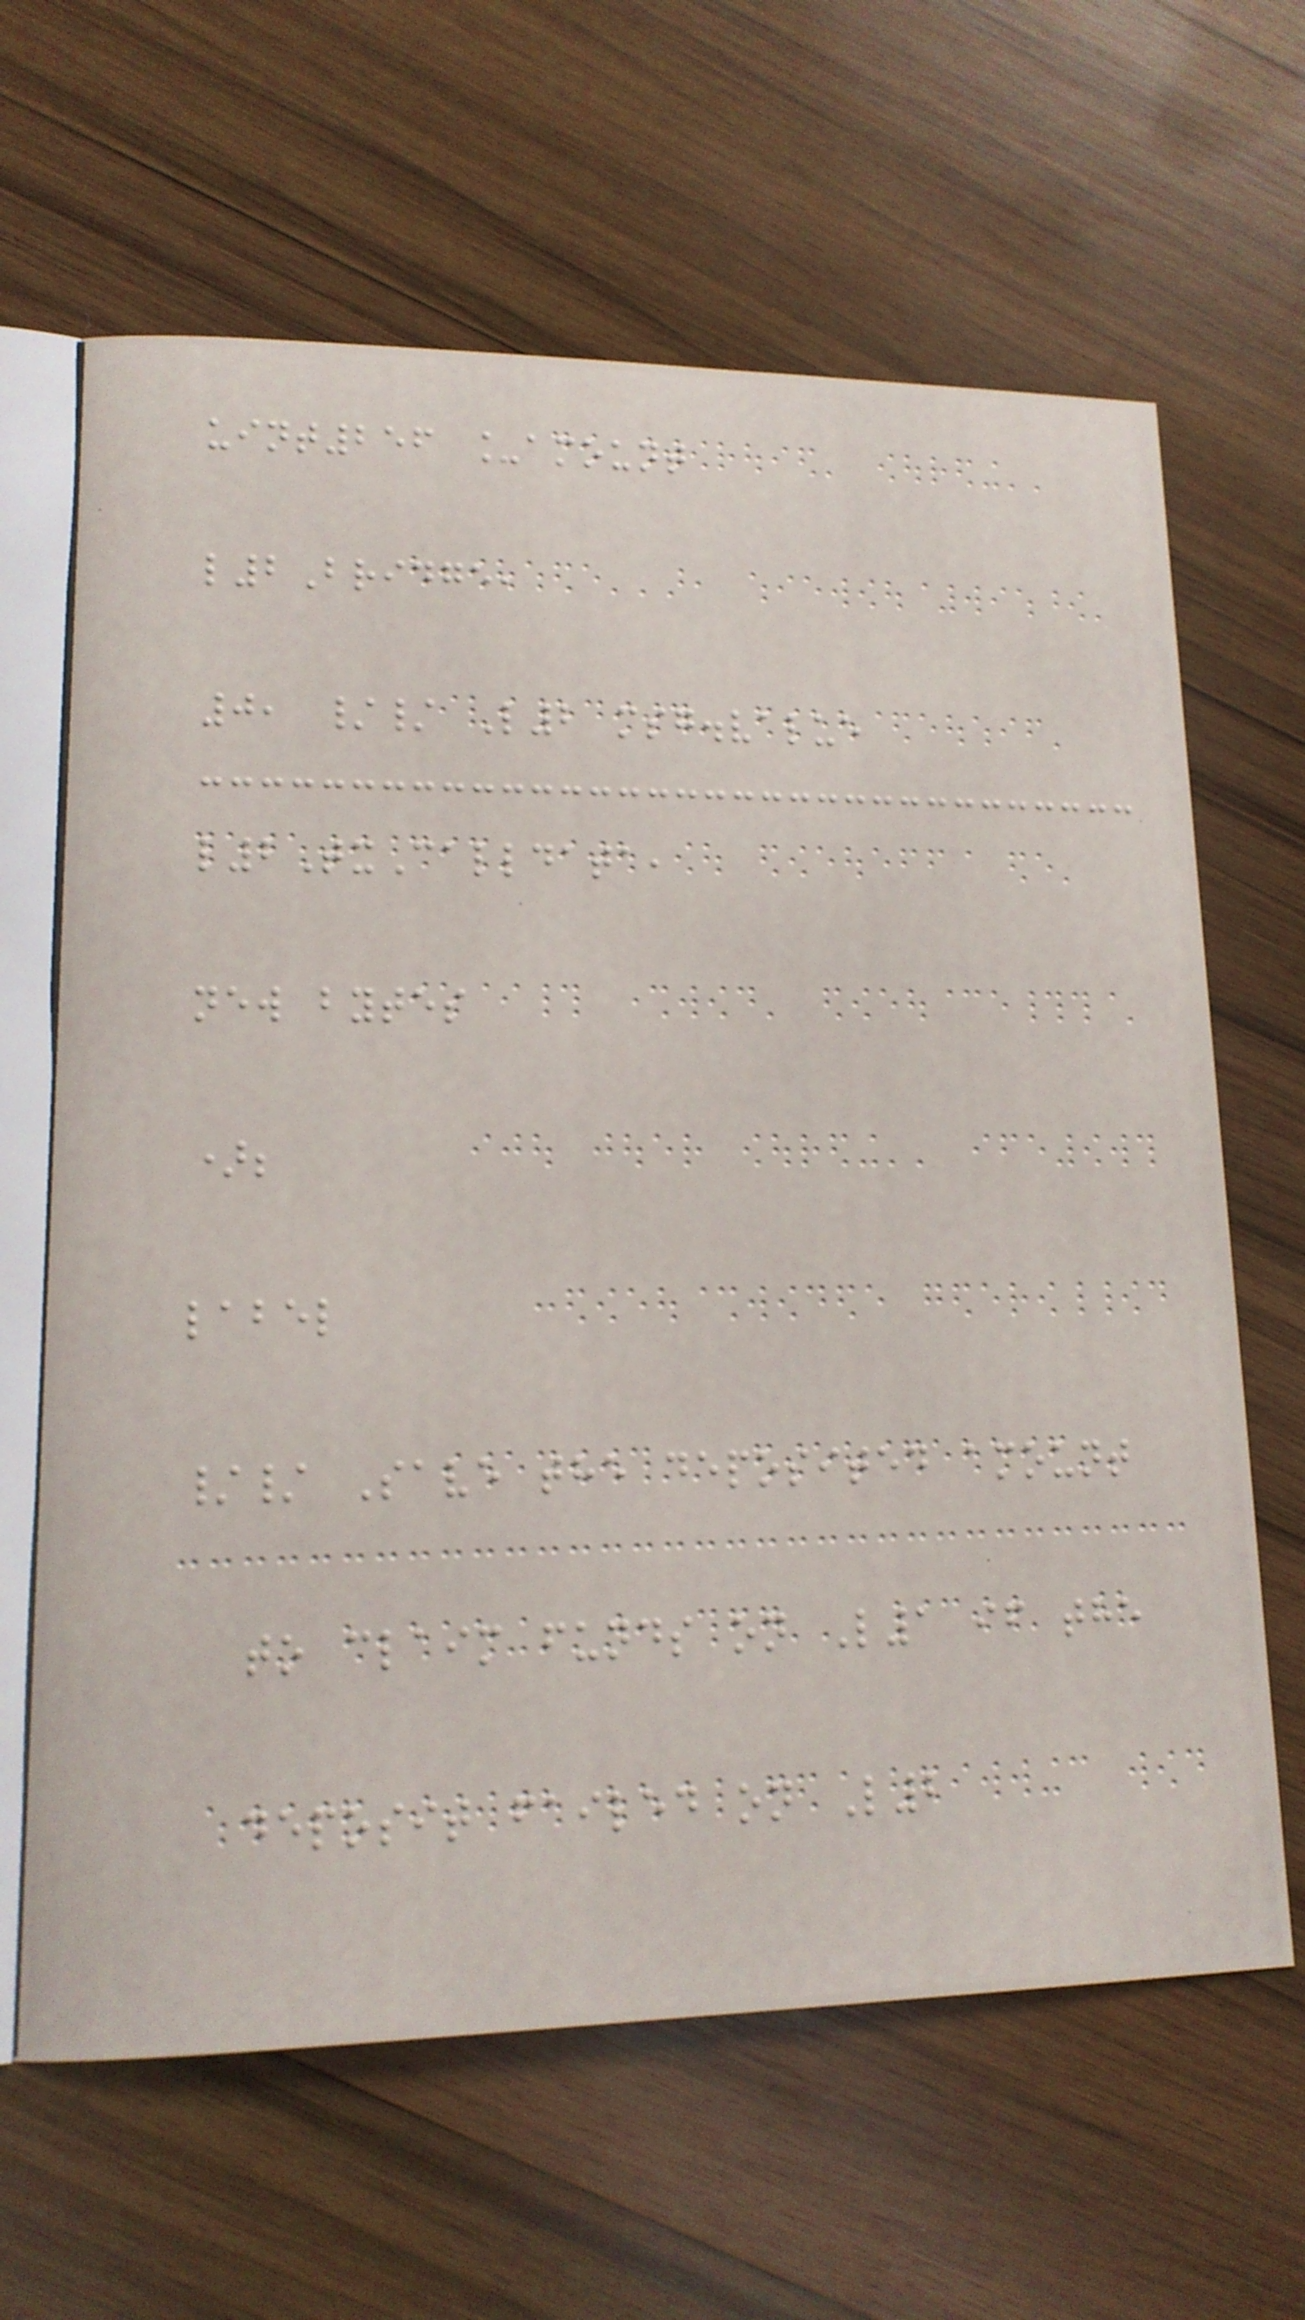uint256 _amount
l2Bridge,
0, // L2 msg.value
l2TxCalldata,
new bytes
);
label
// Save the deposited amount
to claim funds on L1 if the
deposit failed on L2
